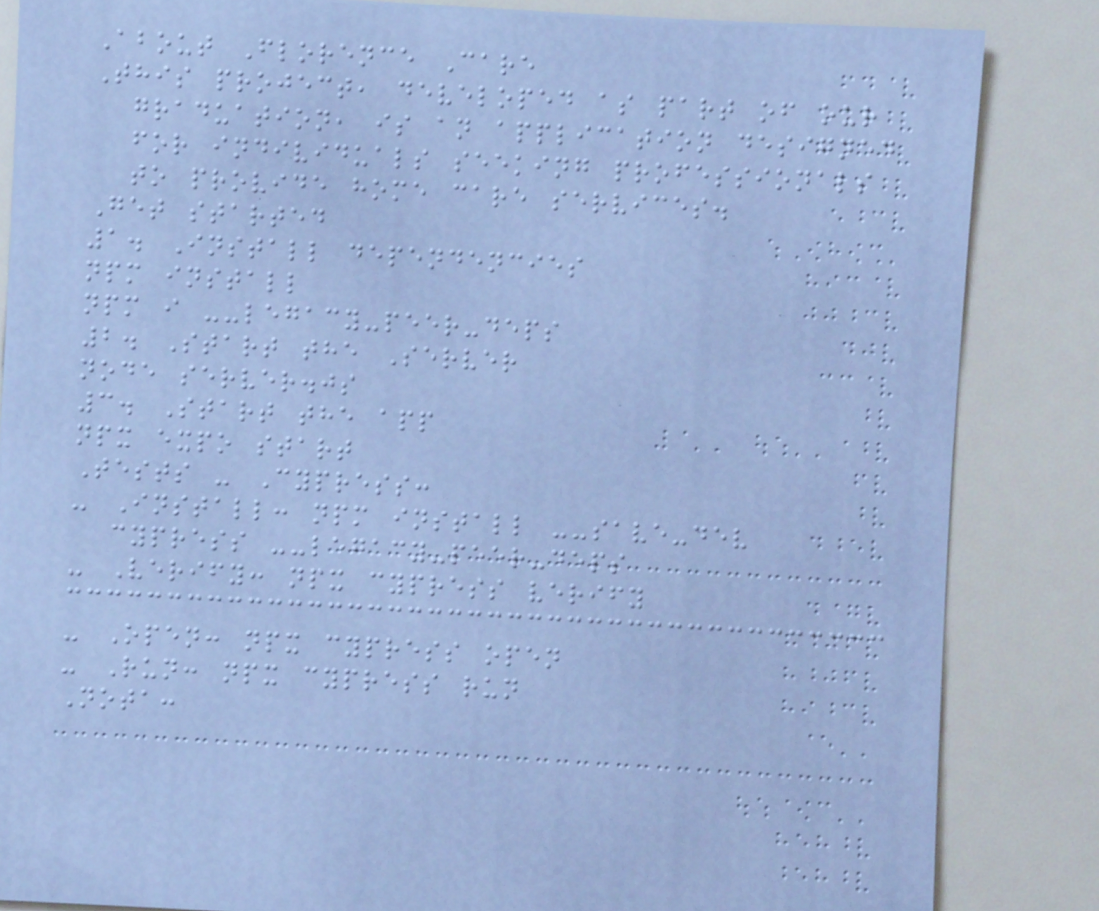About Florence Care
This project, developed as part of our
graduation, is an application designed
for individuals seeking professionals
to provide home care services.
Get started
1. Install dependencies
npm install
npm i --legacy-peer-deps
2. Start the Server
node server.js
3. Start the app
npx expo start
Tests - Cypress:
- Install: npm install --save-dev
cypress --legacy-peer-deps
- Verify: npx cypress verify
- Open: npx cypress open
- Run: npx cypress run
Nota:
